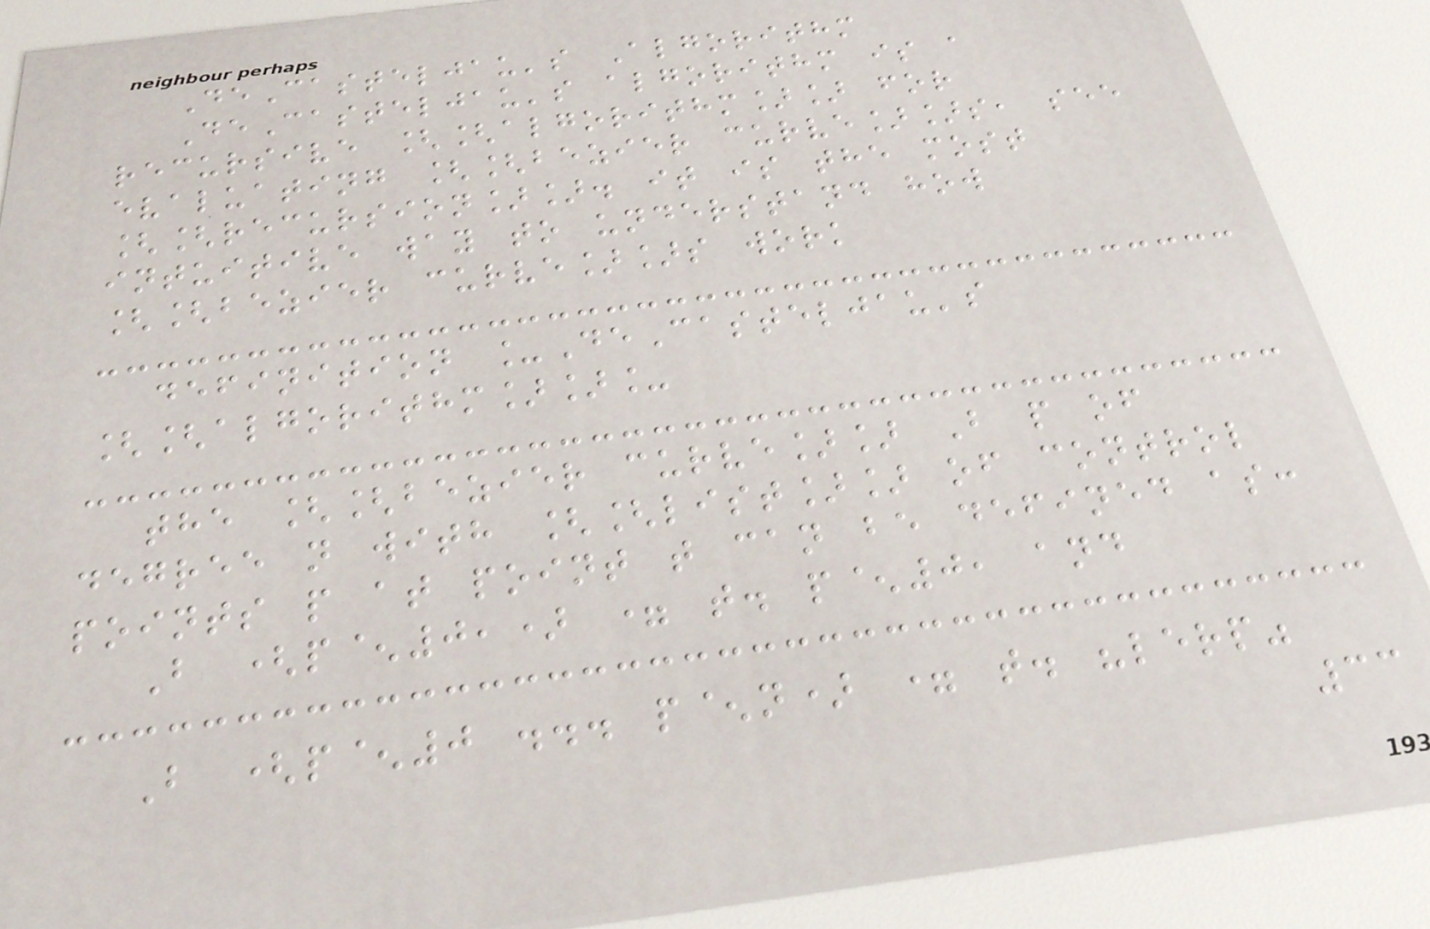DeCasteljau's Algorithm
DeCasteljau's algorithm is a
recursive [[algorithm]] for
evaluating [[bezier curve]]s, see
[[recursion]]. it is the most
intuitive way to understand how
[[bezier curve]]s work
definition _DeCasteljau's
[[algorithm]]_
the [[bezier curve]] B p of
degree n with [[list]] of control
points p at point t can be defined as:
B (p^0,) = t. p^0, and
B (p^0 ... p^n) = t. "lerp"
33
